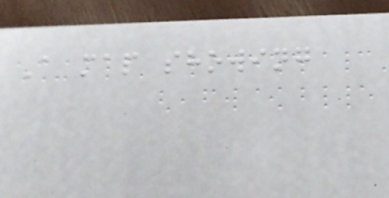A map showing
